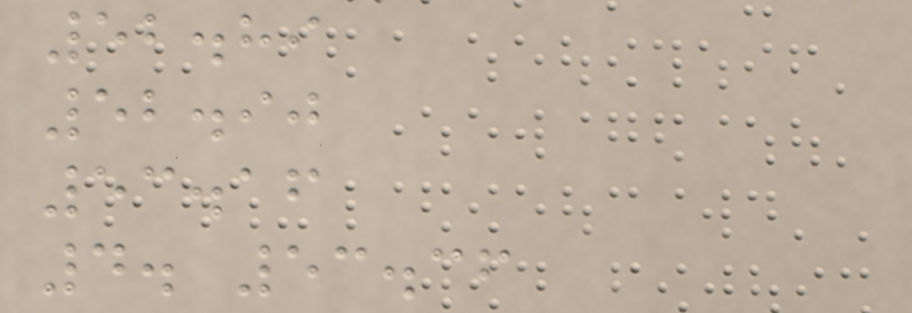52.89
52.90
53.16
4. 53.36
